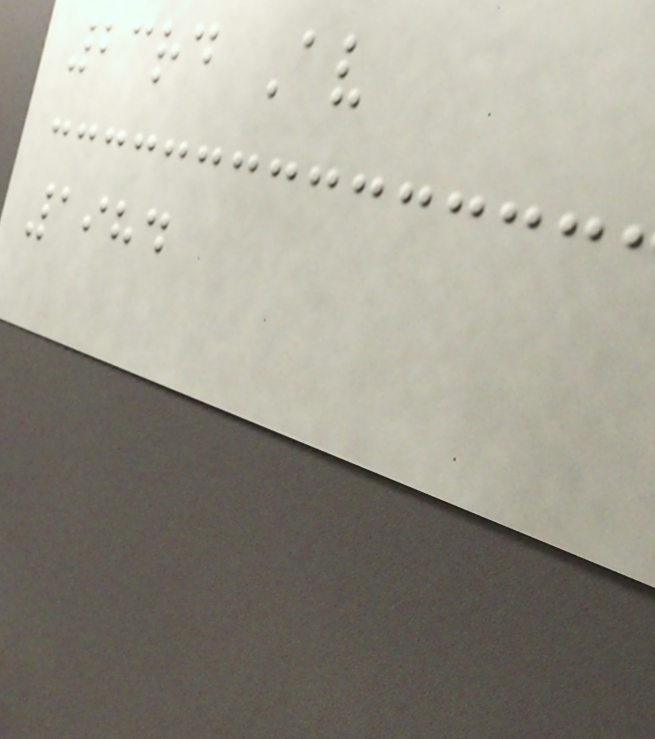23rd Av
1984
